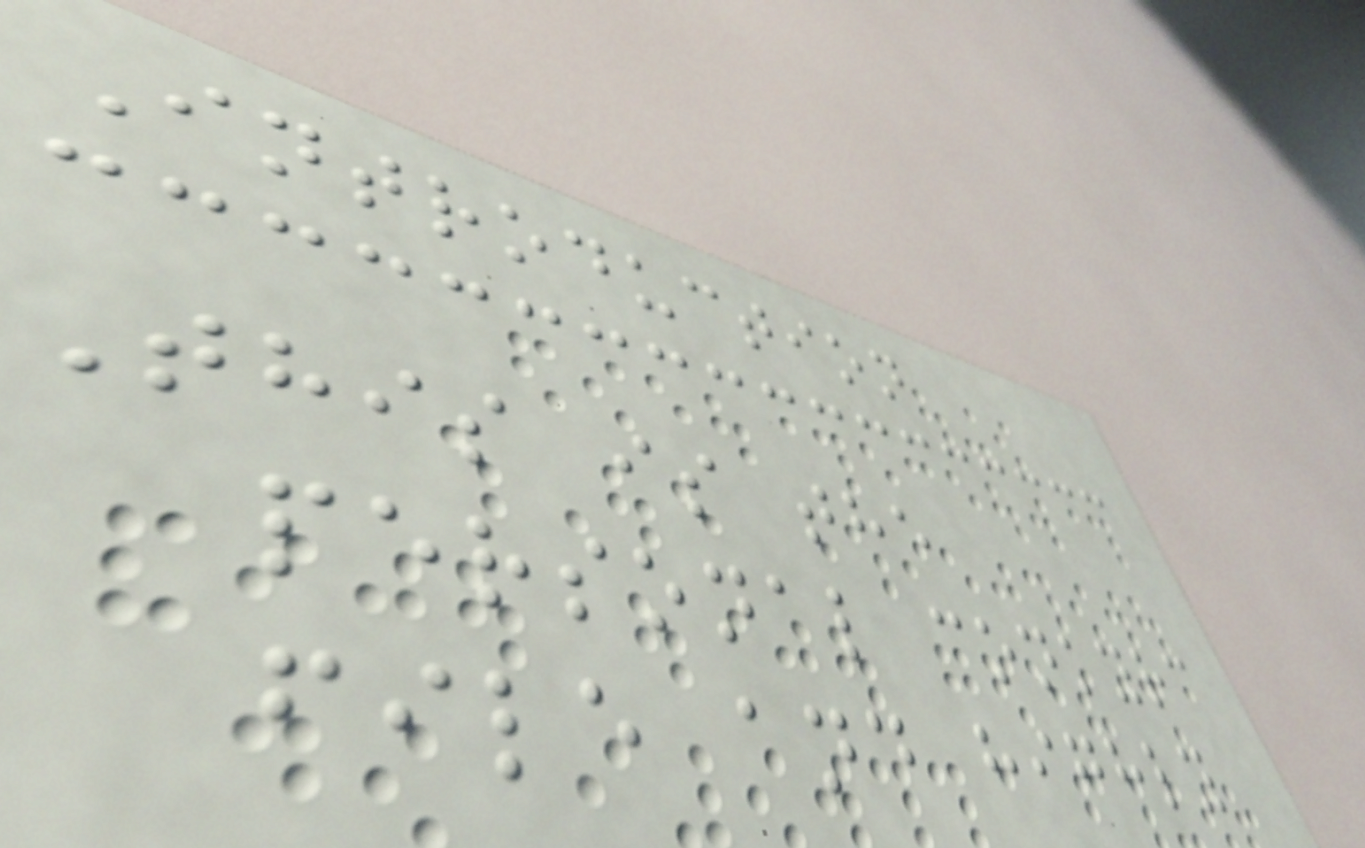Introduction
This is the
personal conkyrc
file and highly
